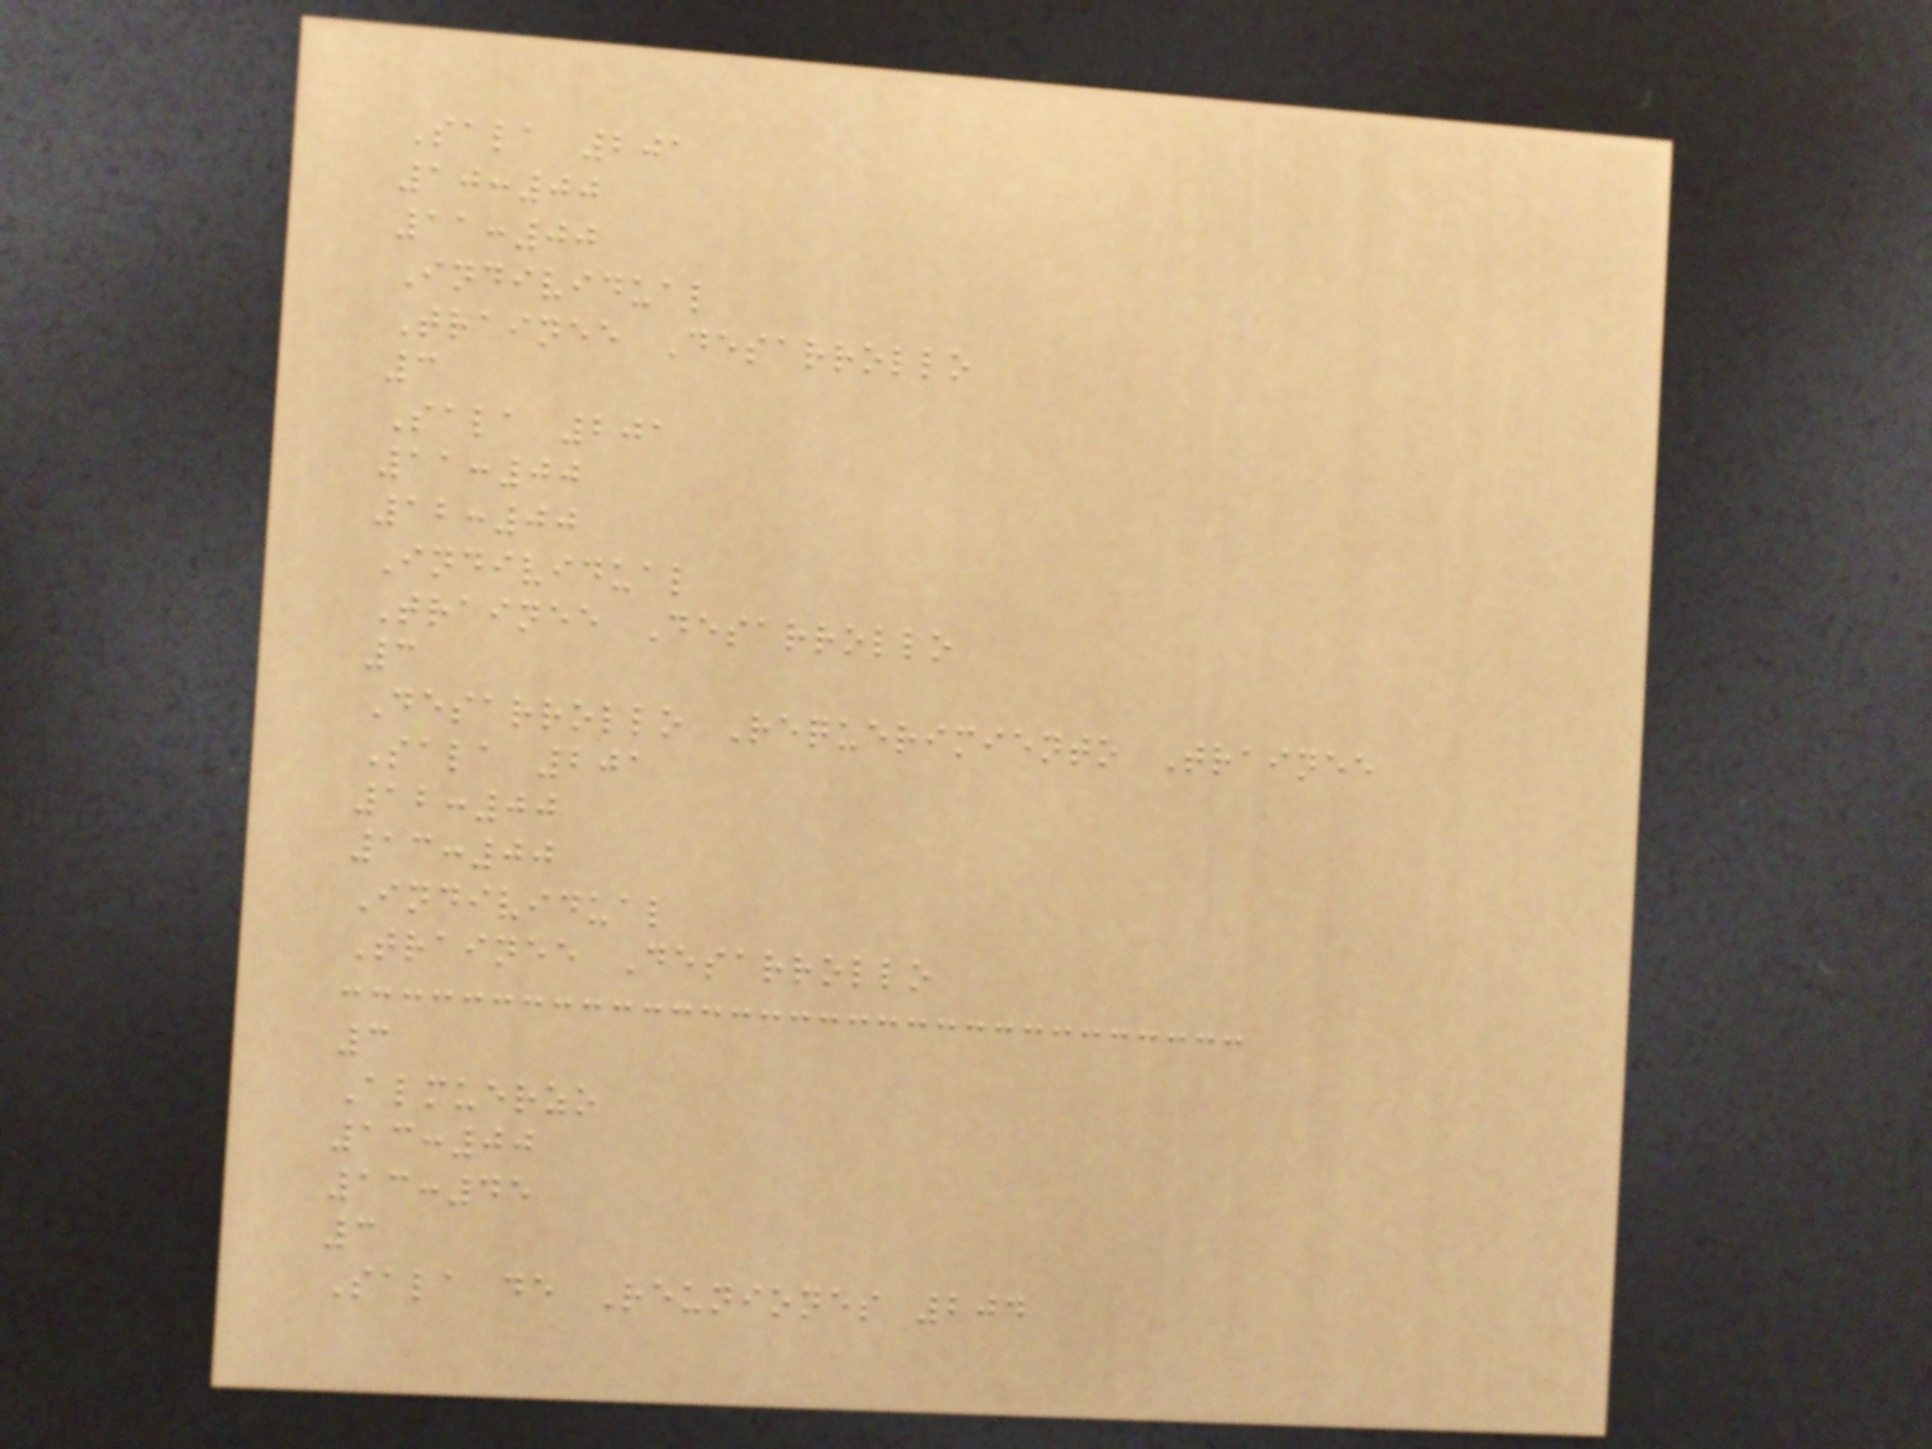Sala 201
10:00
11:00
Individual
Trainee Desarrollo
3
Sala 201
11:00
12:00
Individual
Trainee Desarrollo
3
Desarrollo Requerimiento Trainee
Sala 201
12:00
13:00
Individual
Trainee Desarrollo
3
Almuerzo
13:00
13:45
3
Sala de Reuniones 204
